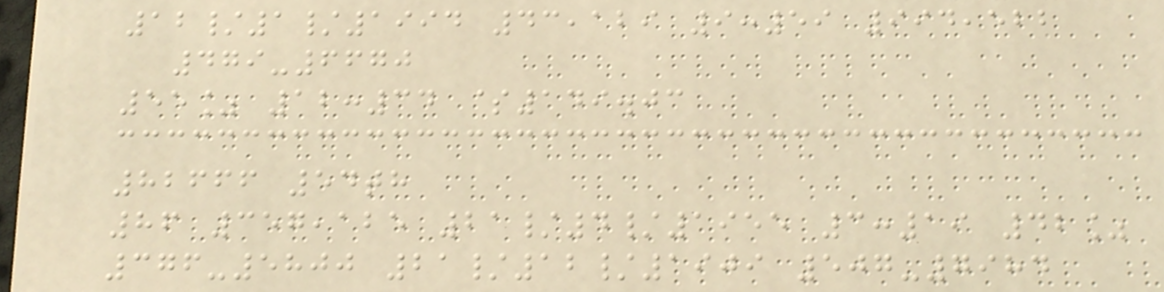12/1/1994 43,129 9:59 994,522
479-6670
55% 12:34 $149.03
82666 54th
86 357,125 21/4/1955 3:19 42%
376-5800 21/12/1909 507-7984
